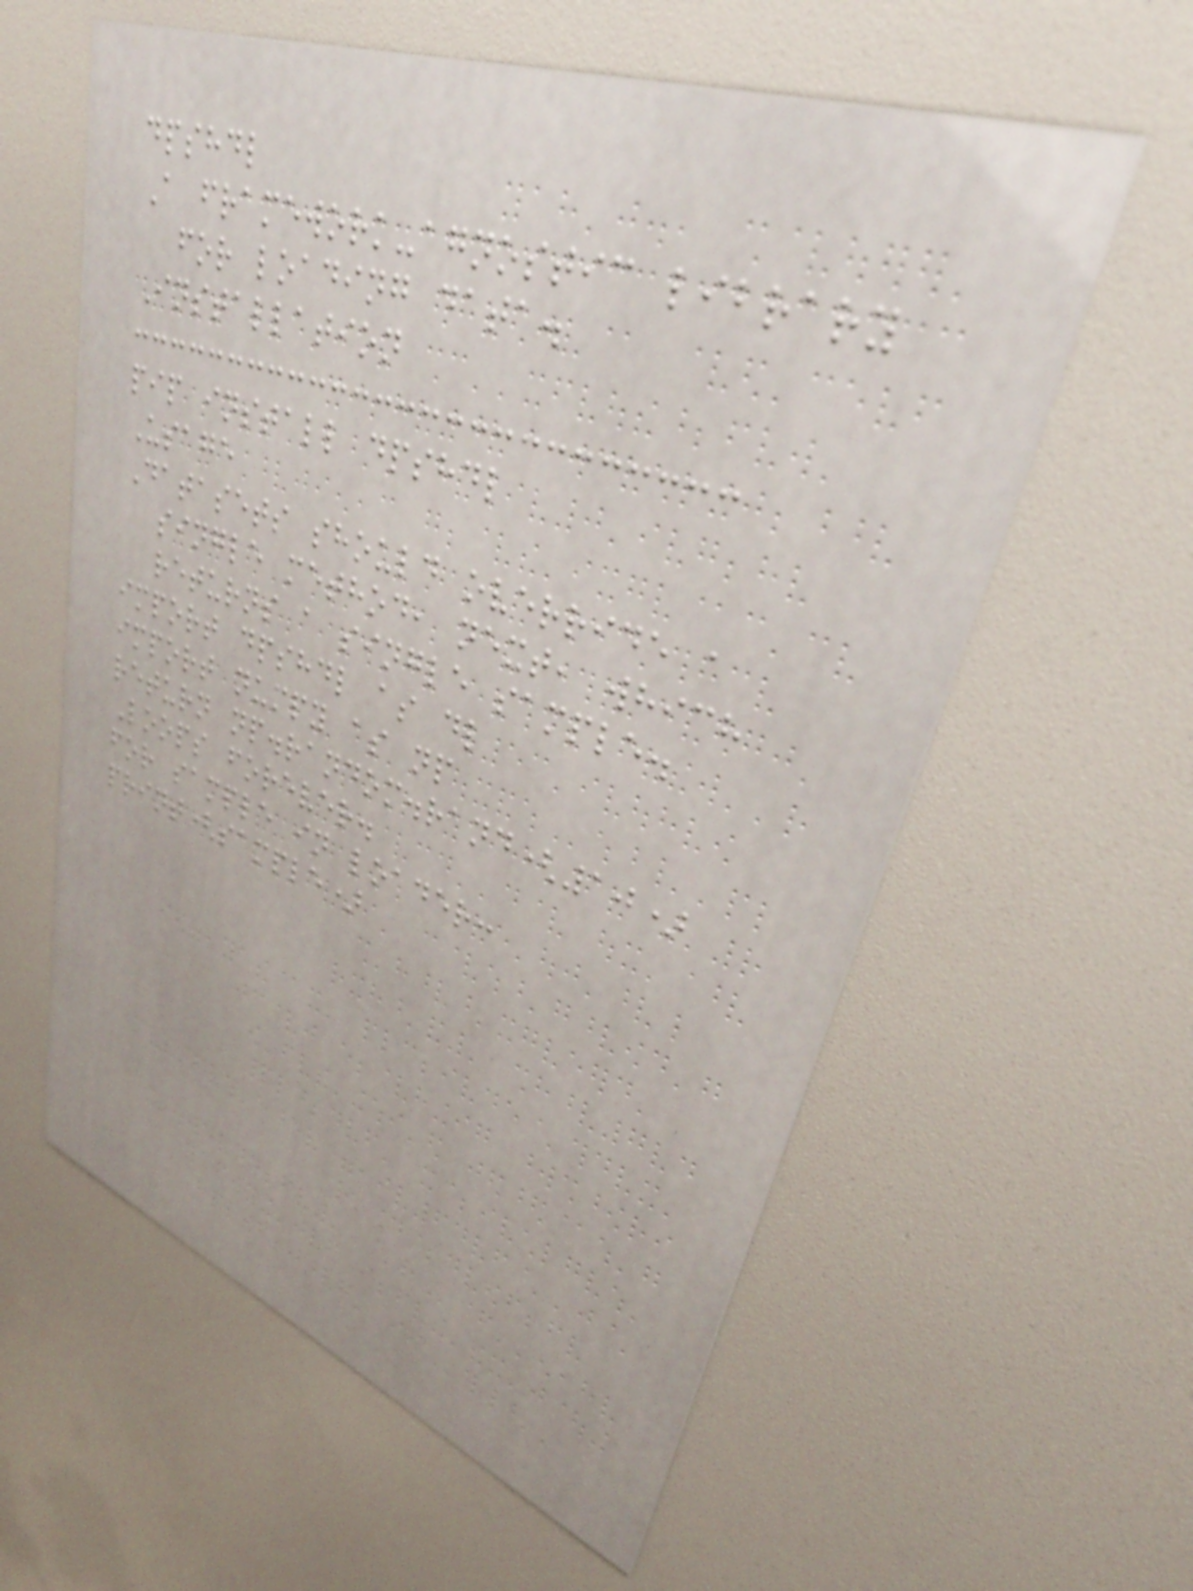dpshdl
A framework-agnostic library
for loading data.
Installation
pip install dpshdl
Usage
Datasets should override a
single method, next, which
returns a single sample.
import dpshdl as dl
import numpy as np
return np.random.rand(10)
Loops forever.
for sample in loader:
print(sample)
